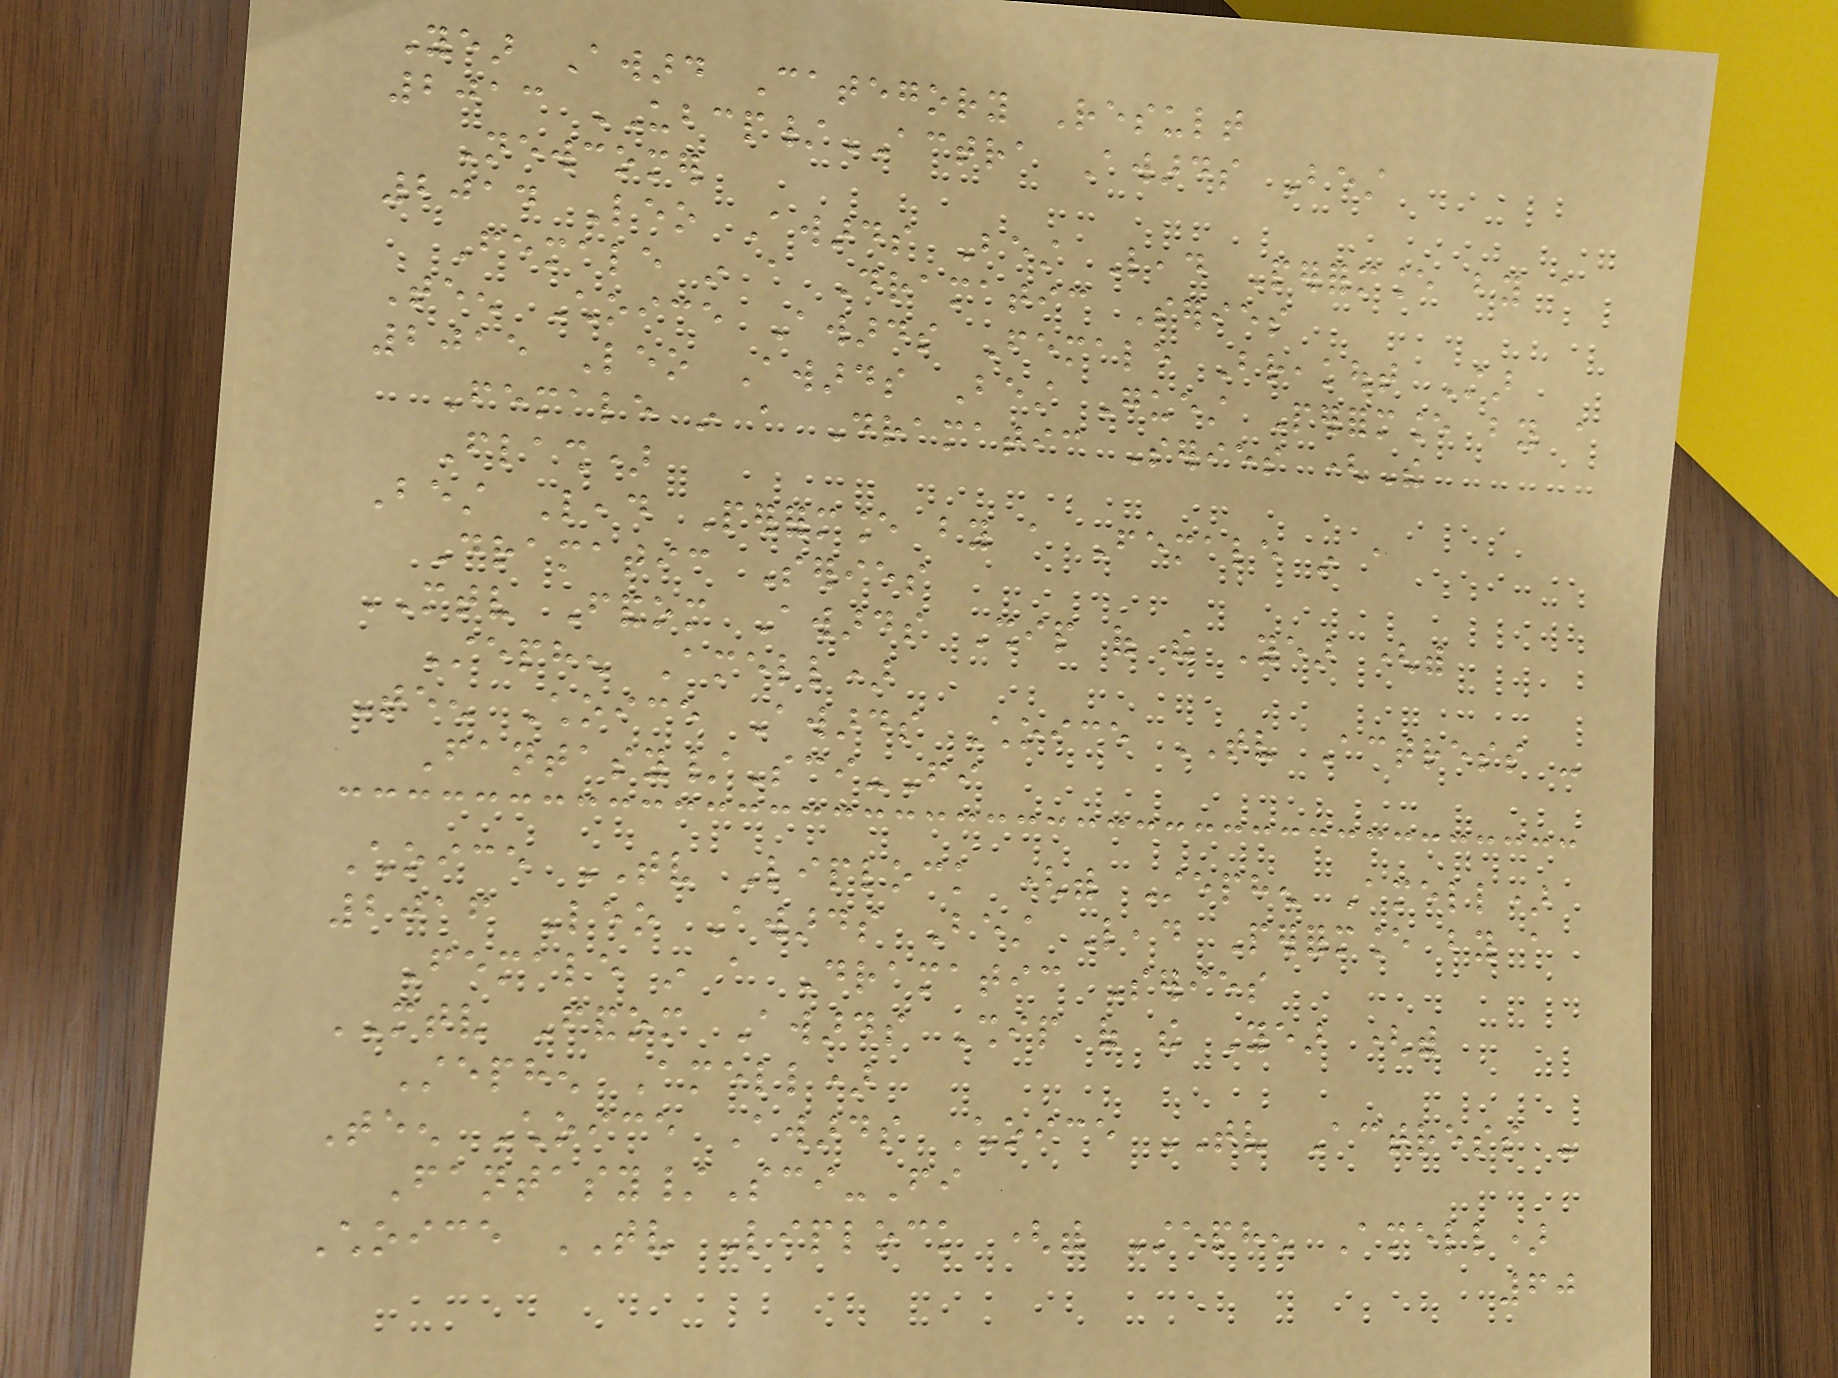Year Award Category Result
2013 UBCP/ACTRA Awards Best
Newcomer
2014 Leo Awards Best Lead Performance by a
Female in a Dramatic Series
Teen Choice Awards Female Breakout Star
2015 Leo Awards Best Guest Performance by a
Female in a Dramatic Series (The
Flash)
Best Lead Performance by a Female in a
Dramatic Series
MTV Fandom Awards Ship of the Year (with
Stephen Amell)
Teen Choice Awards Choice TV Actress -
Fantasy/Sci-Fi
Choice TV Liplock (with Stephen Amell)
2016 Leo Awards Best Lead Performance by a
Female in a Dramatic Series
MTV Fandom Awards Ship of the Year (with
Stephen Amell)
Teen Choice Awards Choice TV Actress -
Fantasy/Sci-Fi
Choice TV Liplock (with Stephen Amell)
60
